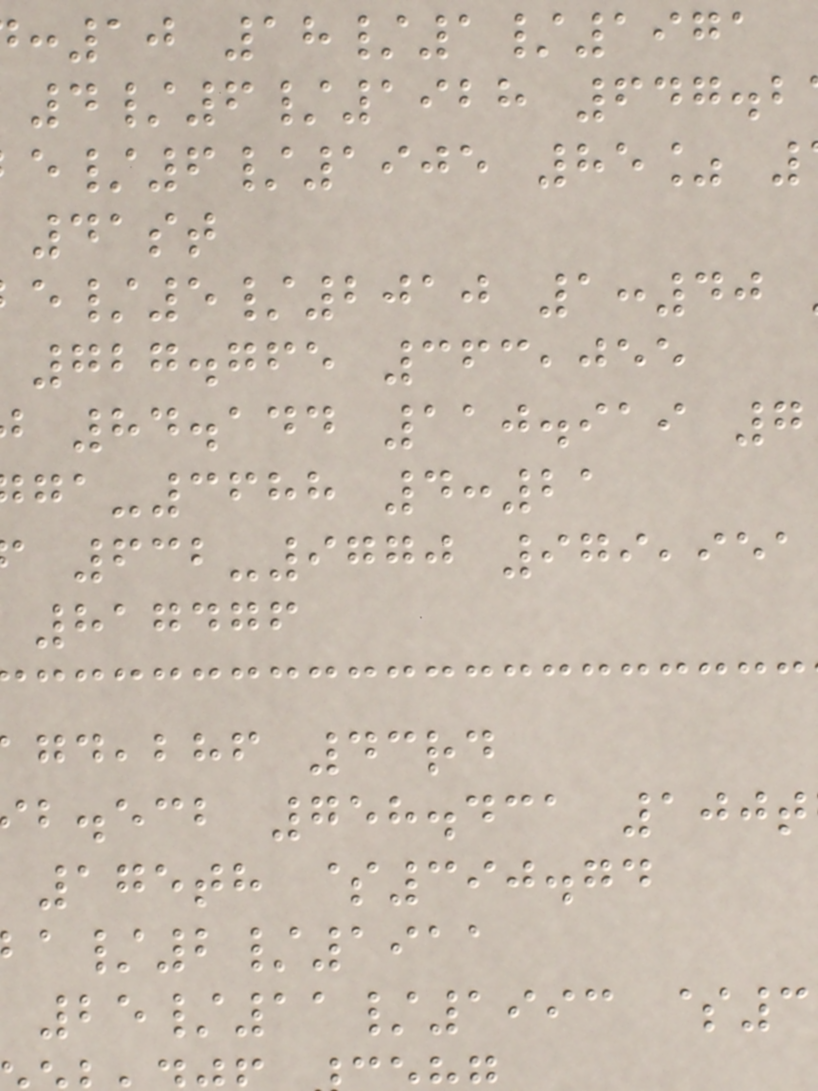:10 18/1/1971
4/6/1928 647.2
/6/1905 85%
41st
/5/2010 1:40
727.765 363,055
84.144 110.919 7
-3688 4:21
632-9770 979,951
817476
,bhf 43rd
b.ecb 758.431 100t
175th $390.74
/2/1911
25/11/1993 $3
